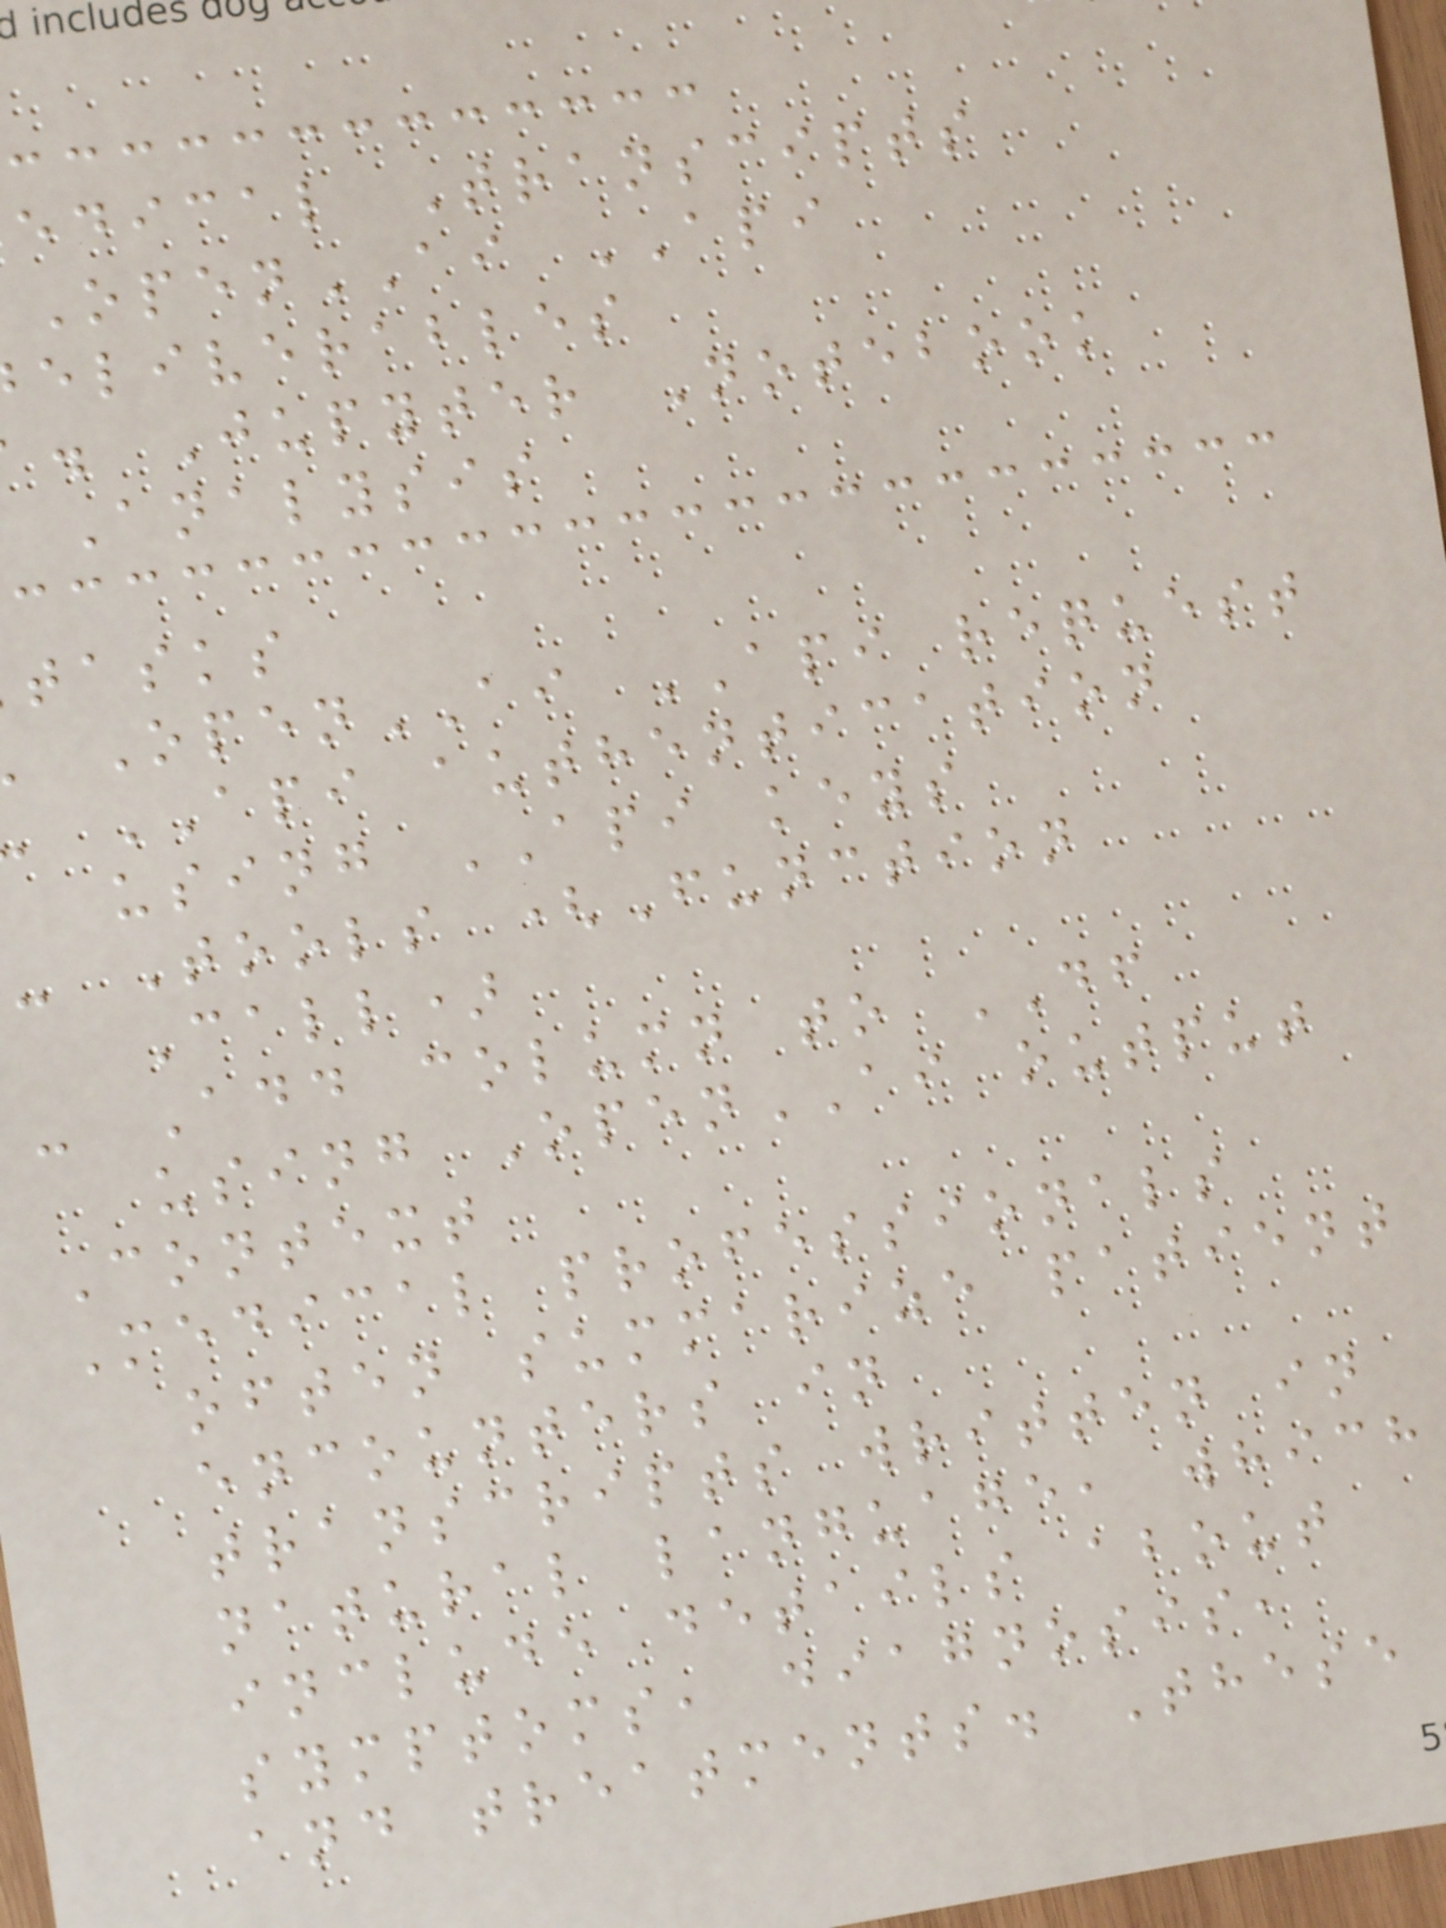edical Transcipts
OpenAI API
eliverables
. Jupyter Notebook
Analysis
tasks
OpenAI API request
API authentication
using API keys
- Tools (Function
Call)
- Add column to DF
using OpenAI output
Context
Medical professionals
often summarize patient
encounters in
transcripts written in
natural language, which
include details about
symptoms, diagnosis,
and treatments. These
